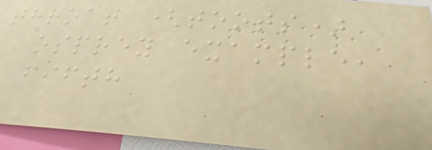throat (toots)
osprey example,
fifth
